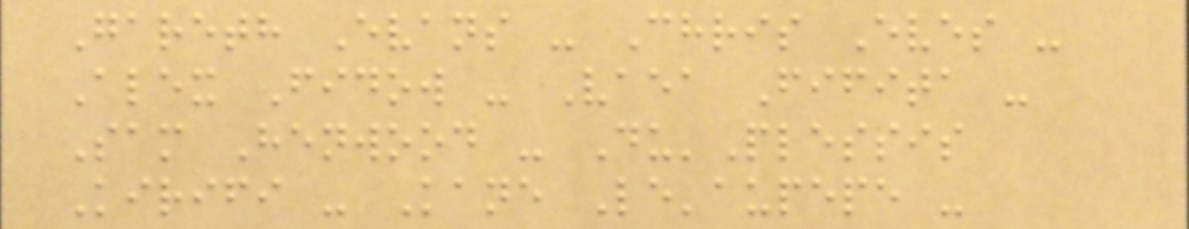Gareth Evans - Chris Eves -
Alex Fidow - Vaea Fifita -
Sam Henwood - Du'Plessis
Kirifi - Kane Le'aupepe -
